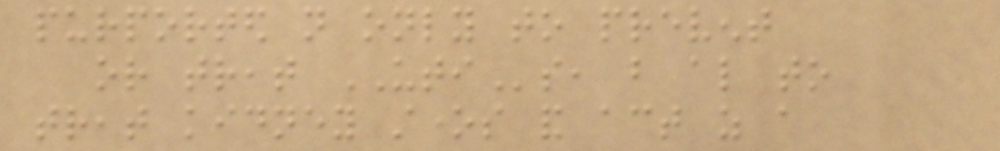purported not only to prevent
or treat UTIs, but also to
treat kidney stones and act as a
